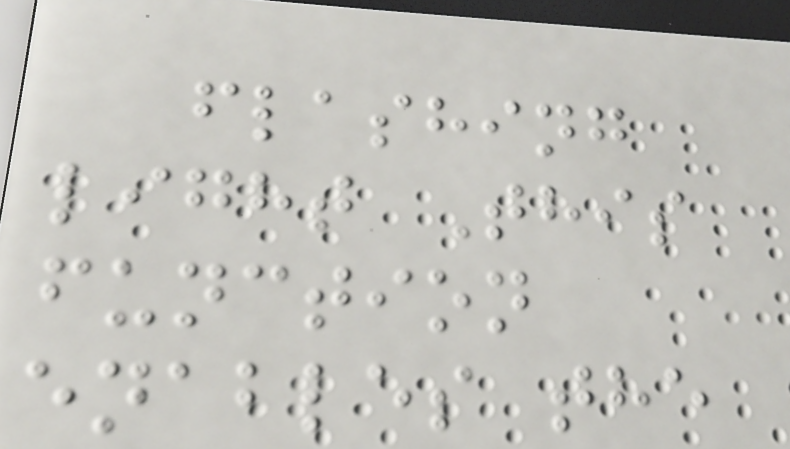flashing
light This
function
enables the
